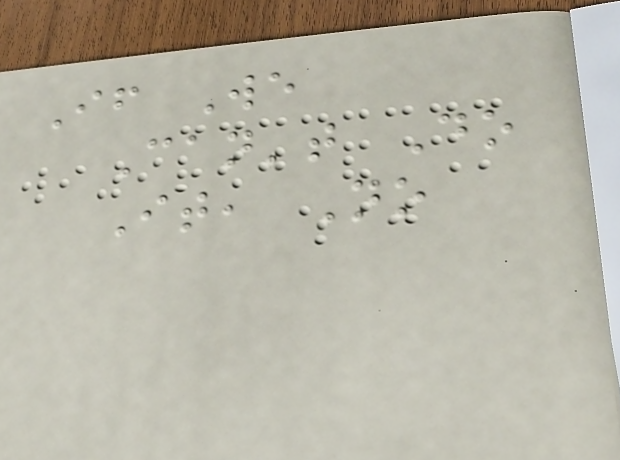If We
Can't Do
It, No
